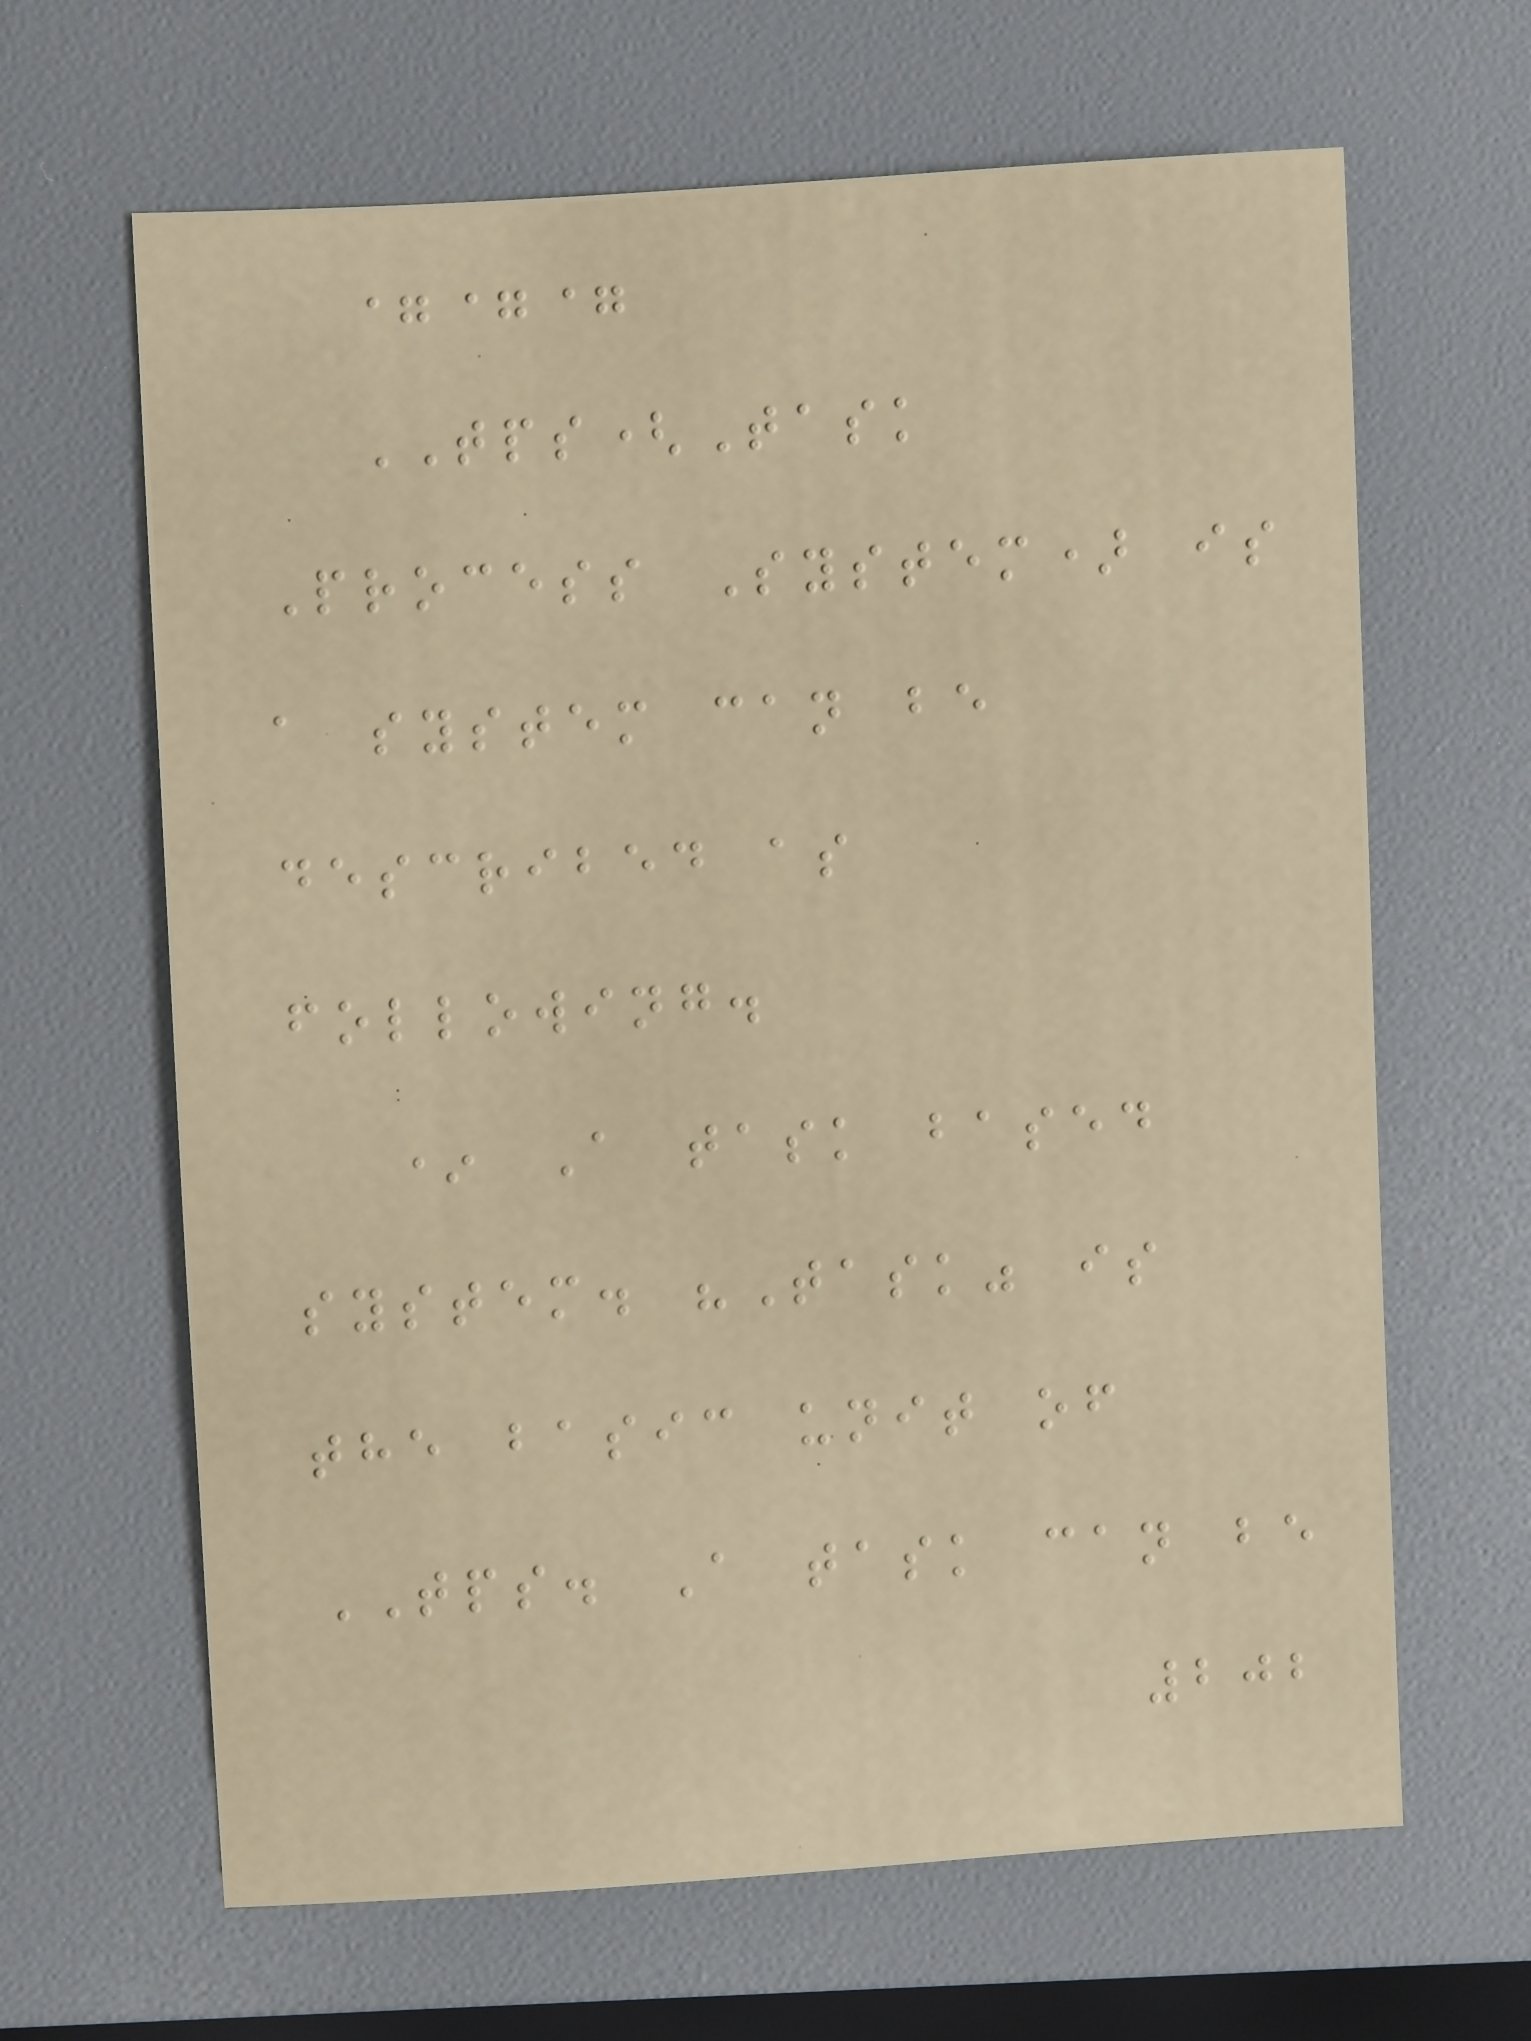===
TPS(Task
Process System) is
a system can be
described as
following.
* A task based
system. "Task" is
the basic unit of
TPS. A task can be
202
